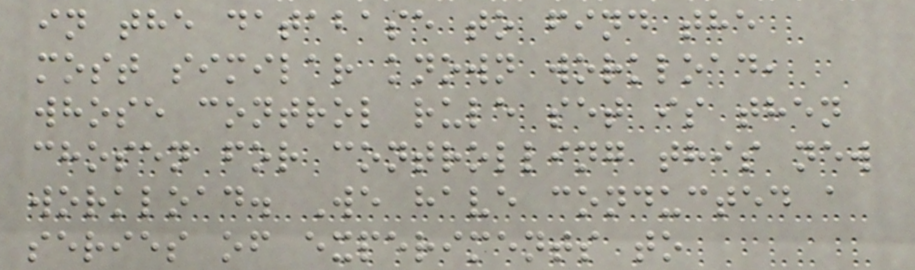in the database to find the
most similar known workload,
whose control rule set is then
chosen for controlling this new
workload. We have conducted a
series of experiments to
